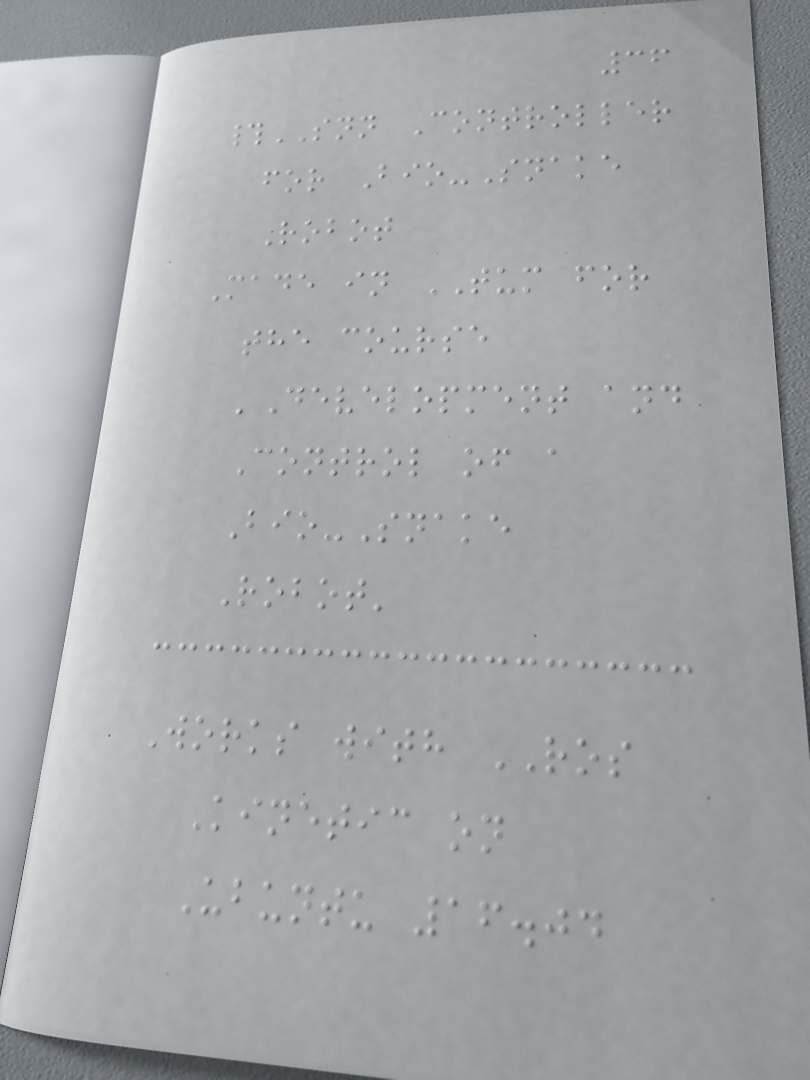36
#SNN Controller
for Bio-Snake
Robot
Made in TUM for
the course
'Development and
Control of a
Bio-Snake
Robot'
Works with ROS
Kinetic on
Ubuntu 16.04
